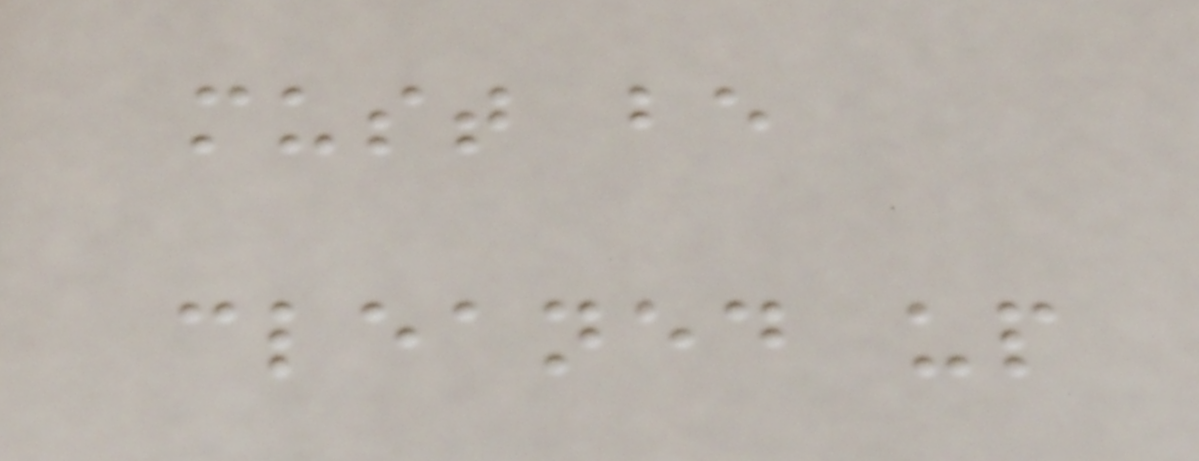must be
cleaned up
